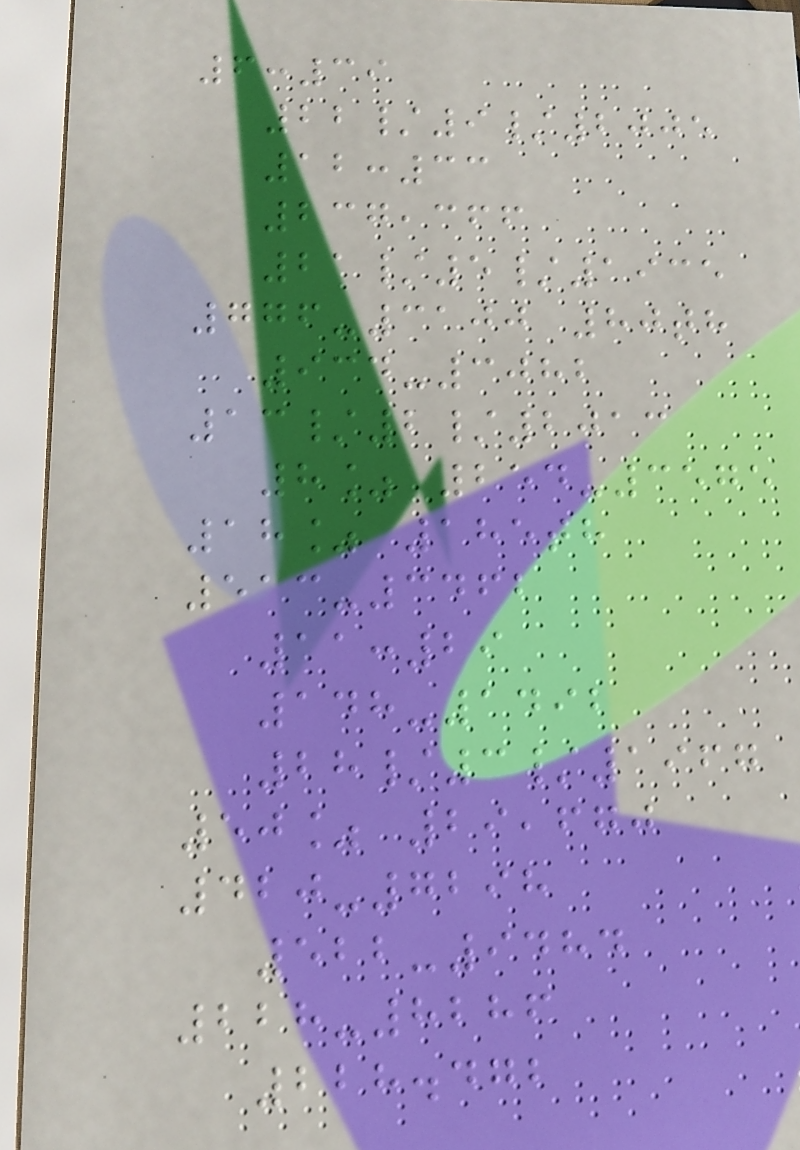6:39
22/9/2005
12:33
237,366
21/5/1935
776-3100 80th
934-3082
13/2/2013
8% 254-3575
18% 185th
513-3462
11:29
148-1492
28/3/1967
50% 29,670
420-7298
522-9484
228-8286
228.472
